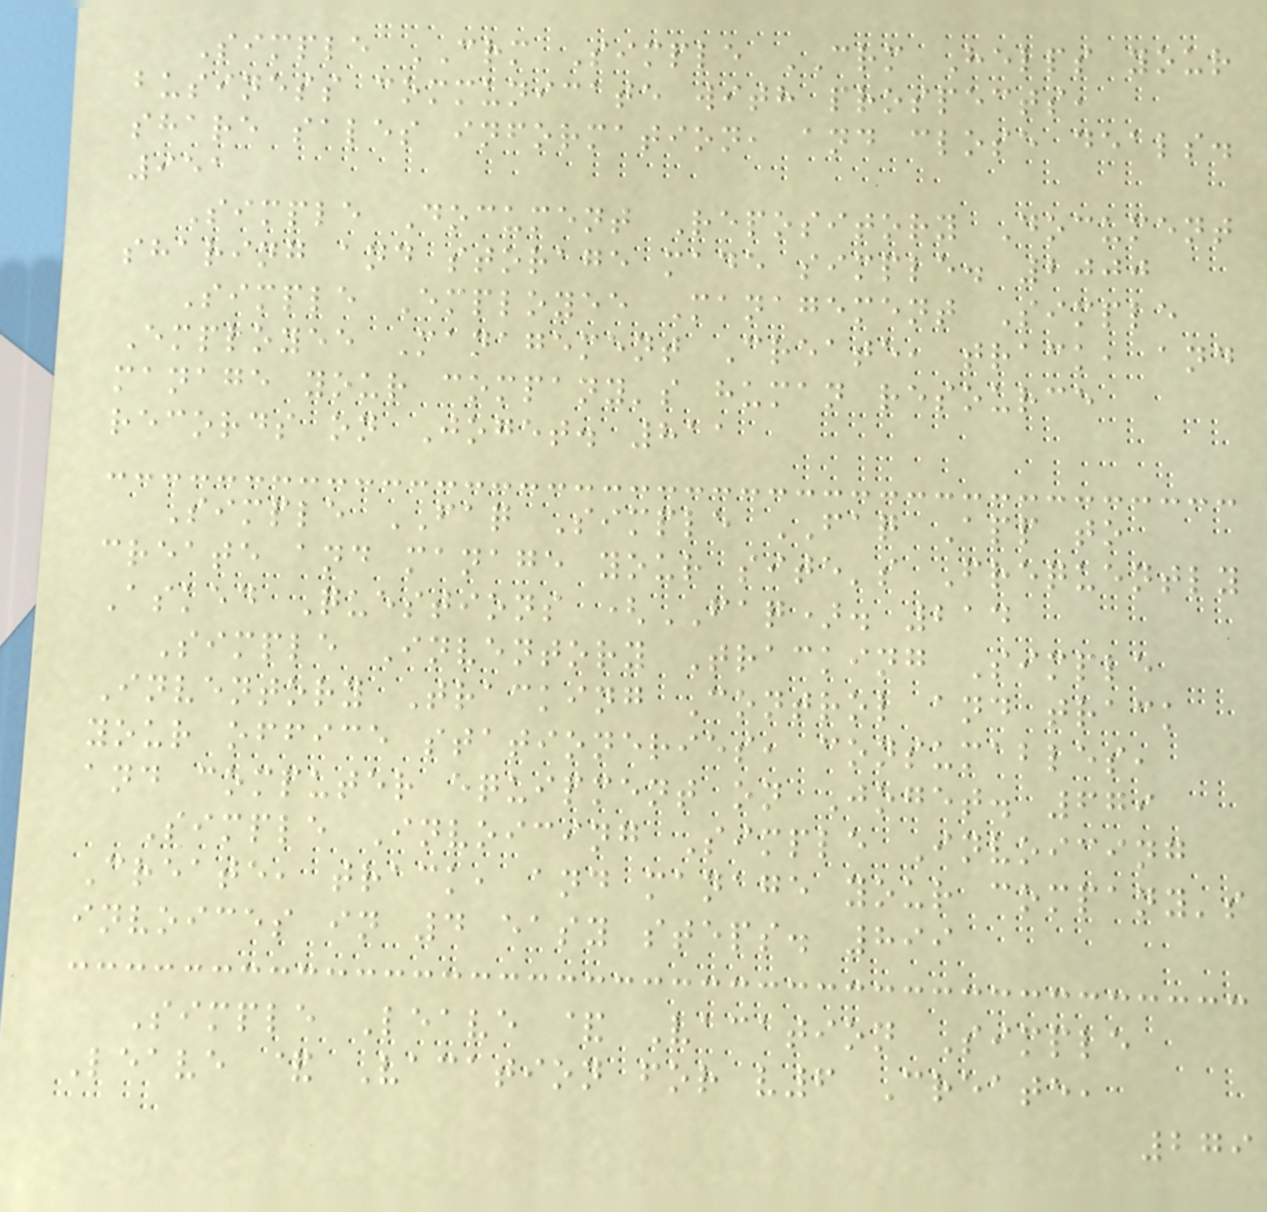Simple CRM Simple CRM Helps your
business communicate with prospects,
share sales information, and close deals.
951
Simple Document Repository Document
sharing and storage made simple. 2000
Simple Employee Management Simple
Employee Management Create, track, and
manage your company's human resource
records on Joget. 811
Simple FAQ Simple FAQ App to
create and manage your site's Frequently
Asked Questions (FAQ). 214
Simple Inventory Tracking Simple
Inventory Tracking Control and track
your office stationeries, consumables,
and computer equipment on Joget. 679
Simple Invoicing Simple Invoicing
Create, track, and manage your company's
invoices in 4 easy steps. 899
Simple Leave & Vacation Simple
Leave & Vacation for v6 Create,
279
